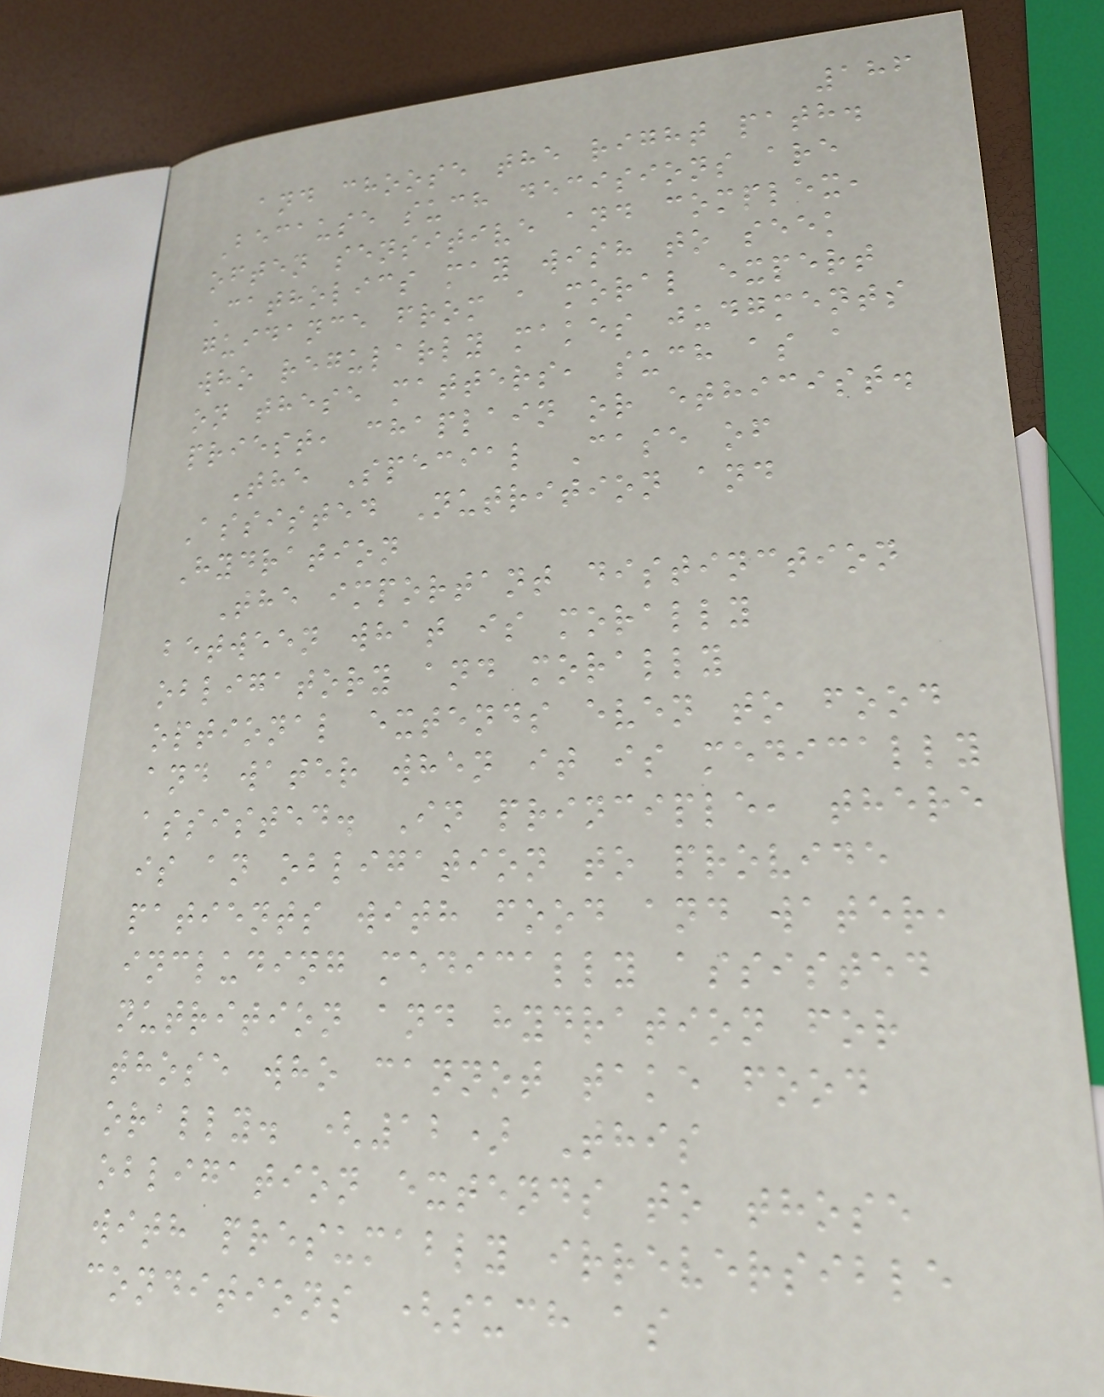186
and choose the right path.
Because such decisions are
often sensitive and complex,
Catholics may wish to seek
guidance from a moral expert
who regularly makes judgments
on these matters, such as a
priest, chaplain or ethicist.
The Special Case of
Assisted Nutrition and
Hydration
The important distinction
between what is morally
obligatory and morally
optional extends even to food
and water when it is medically
assisted. In principle, there
is an obligation to provide
patients with food and water,
including medically assisted
nutrition and hydration for
those who cannot take food
orally. (12) This
obligation extends to those
with presumably irreversible
conditions (such as
